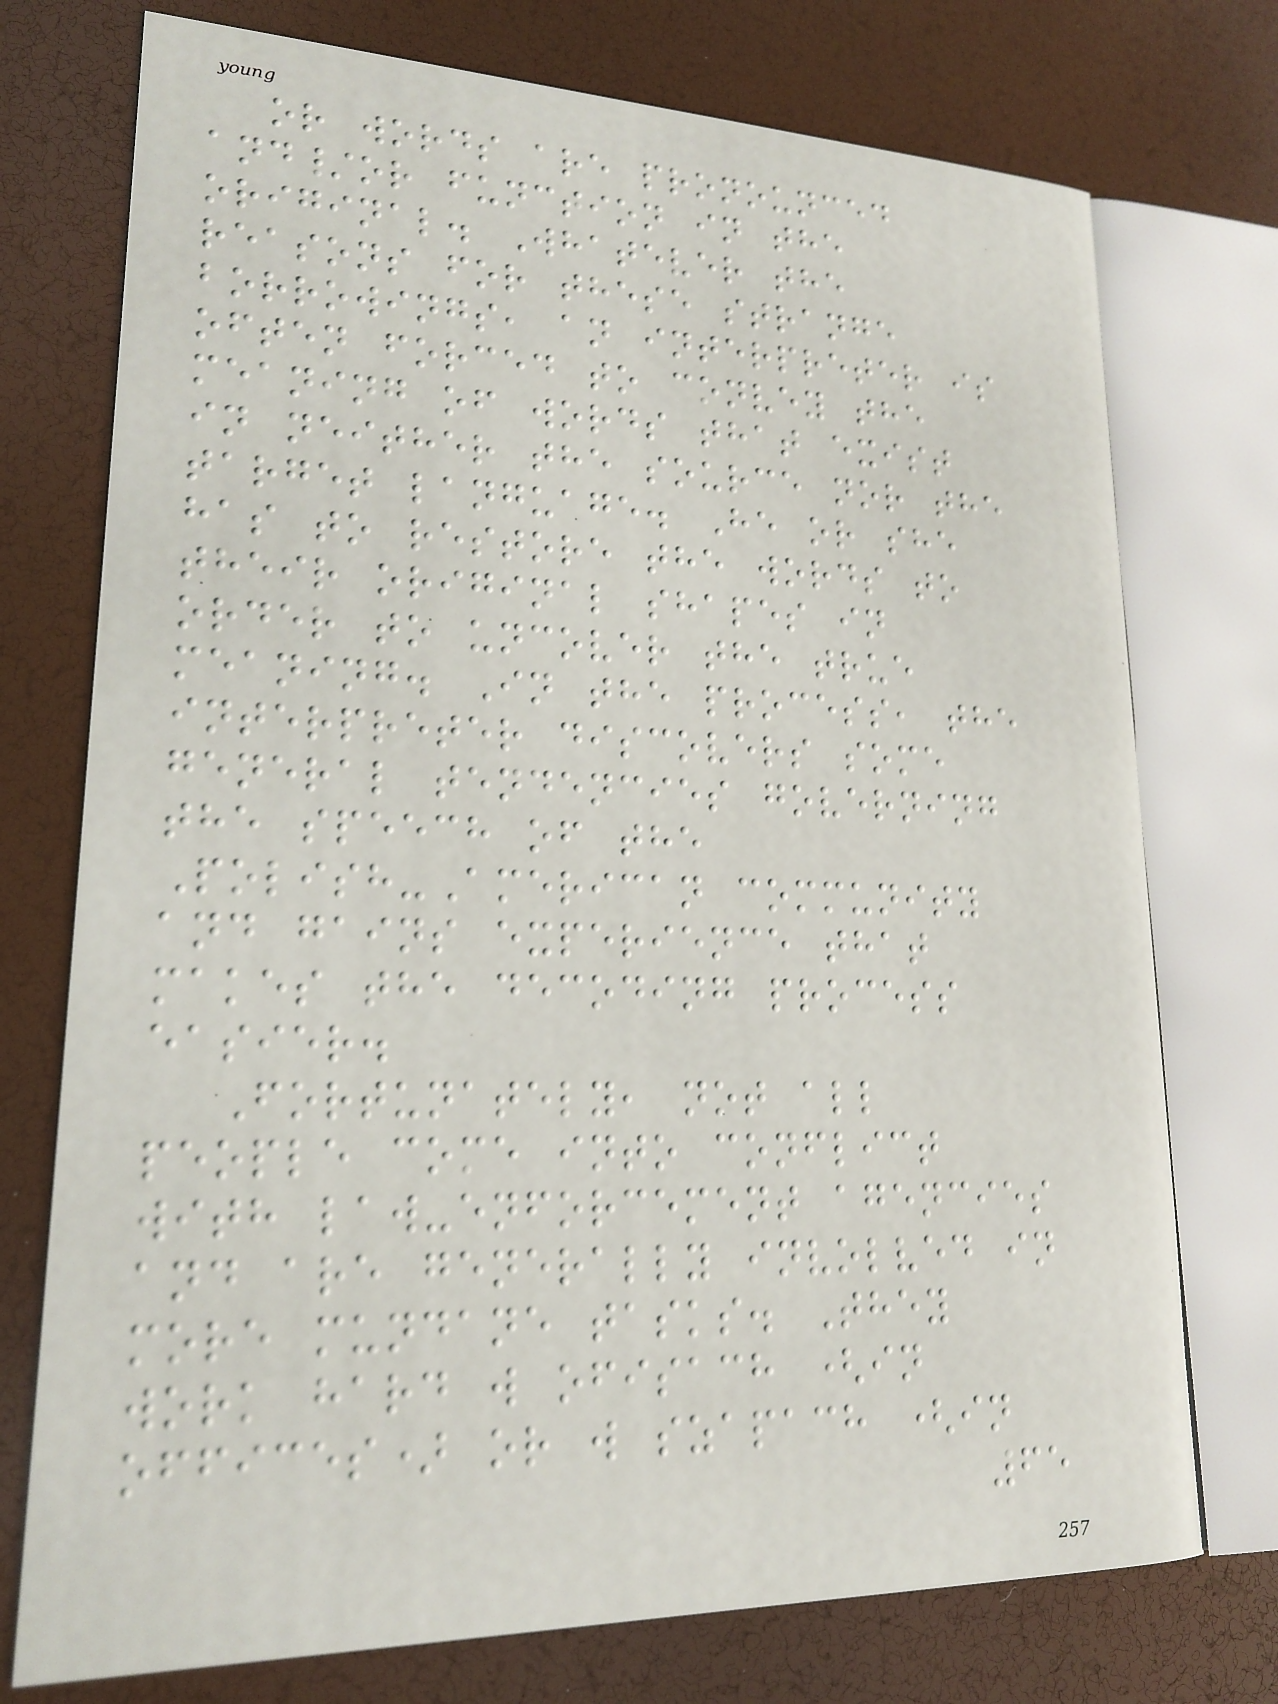or words are pronounced
and/or function in the
original. Whatever the
reasons for these strange
borrowings, an interpreter is
often forced to convey the
meaning of words that exist
in neither the source nor the
target language. He or she
has to restore the words to
their original shapes in
order to uncover the true
meaning. In the process, the
interpreter discovers some
general tendencies governing
the speech of the
Polish-American community
and gains experience that
makes the decoding process
easier.
Fortunately, not all
people come into conflict
with law-enforcement agencies
and are generally involved in
more mundane tasks. They
work hard w ofisach (in
offices) or w szapach (in
65
